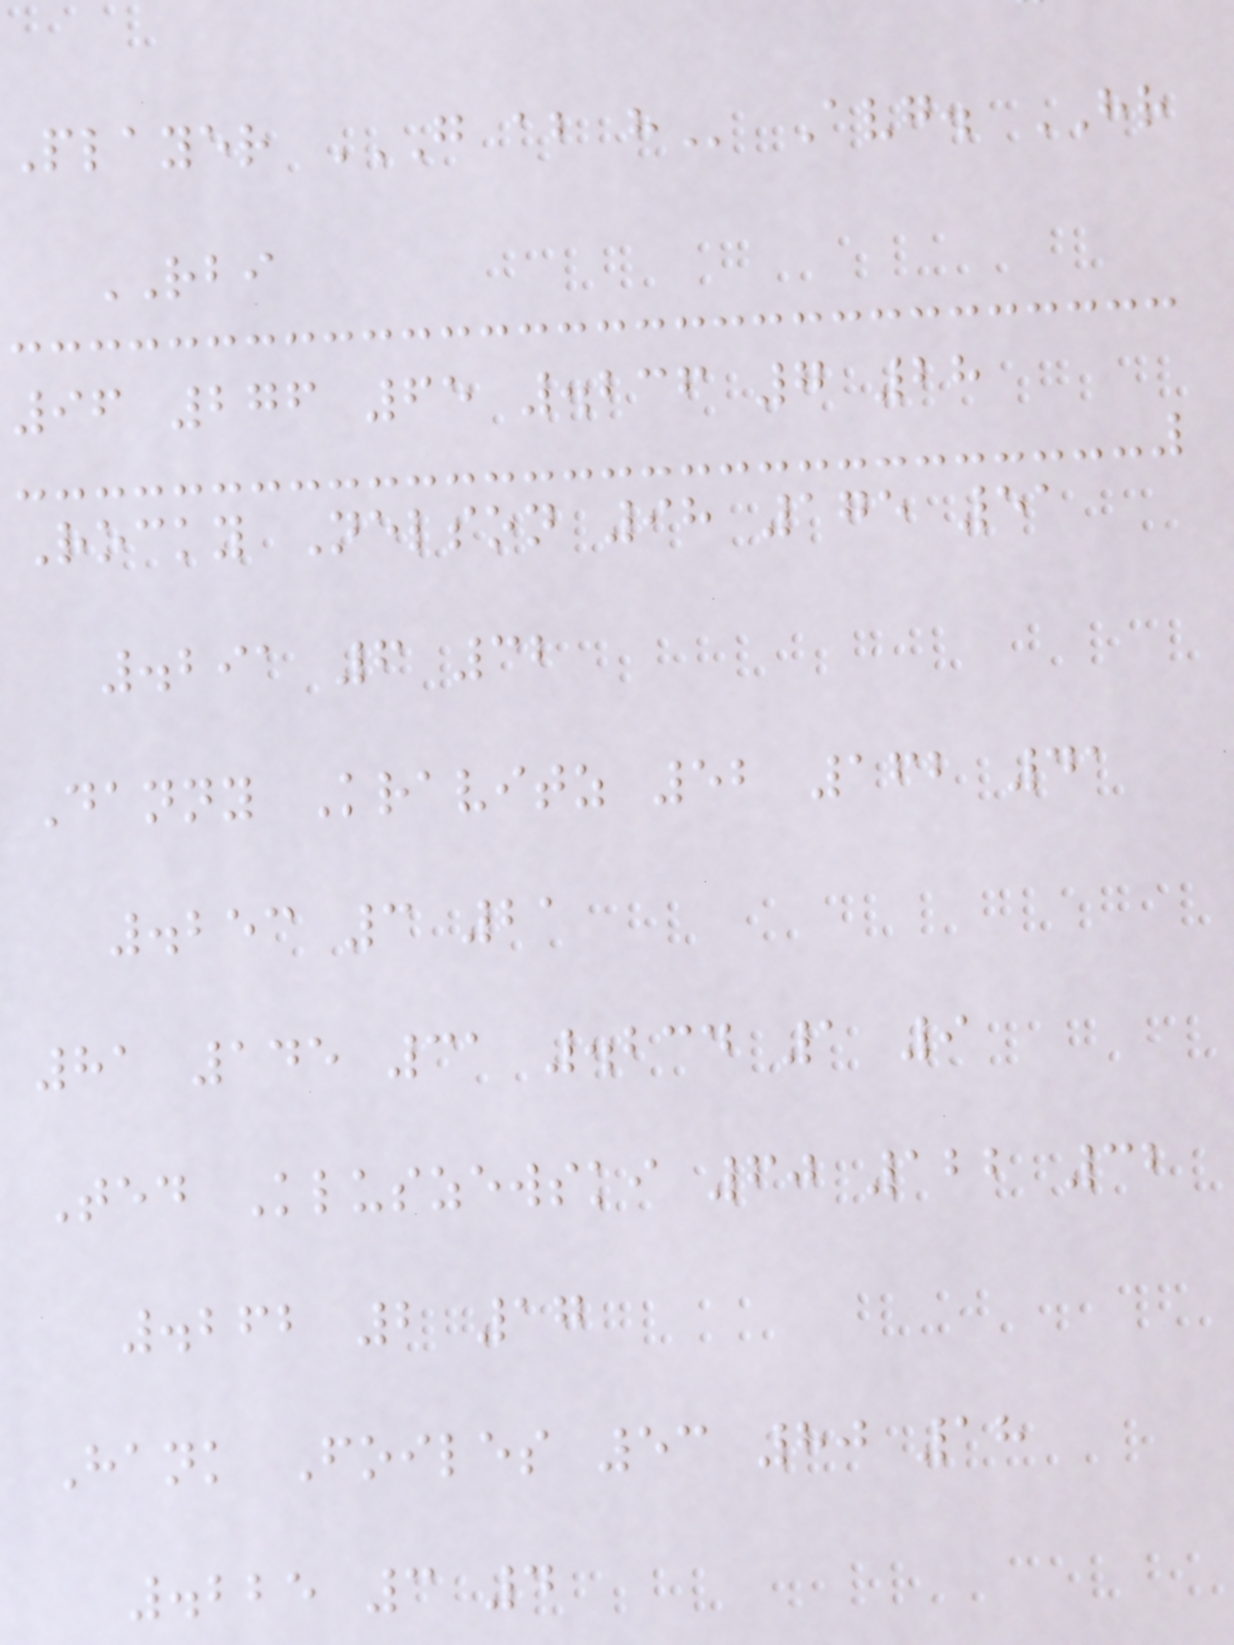Player G AB H Avg. HR
RBI
96 276 65 .236 7 28
Rocky Nelson 98 175 51
.291 6 32
Danny Kravitz 52 162 41
.253 3 21
81 145 31 .234 1 9
Ted Kluszewski 60 122 32
.262 2 17
Hank Foiles 53 80 18
.225 3 4
